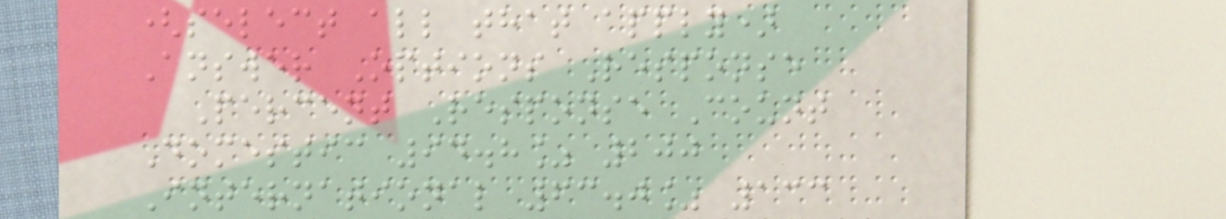(select all that apply)
Answer Options Response
Percent Response Count
Domestic 94.8% 200
International 63.0% 133
